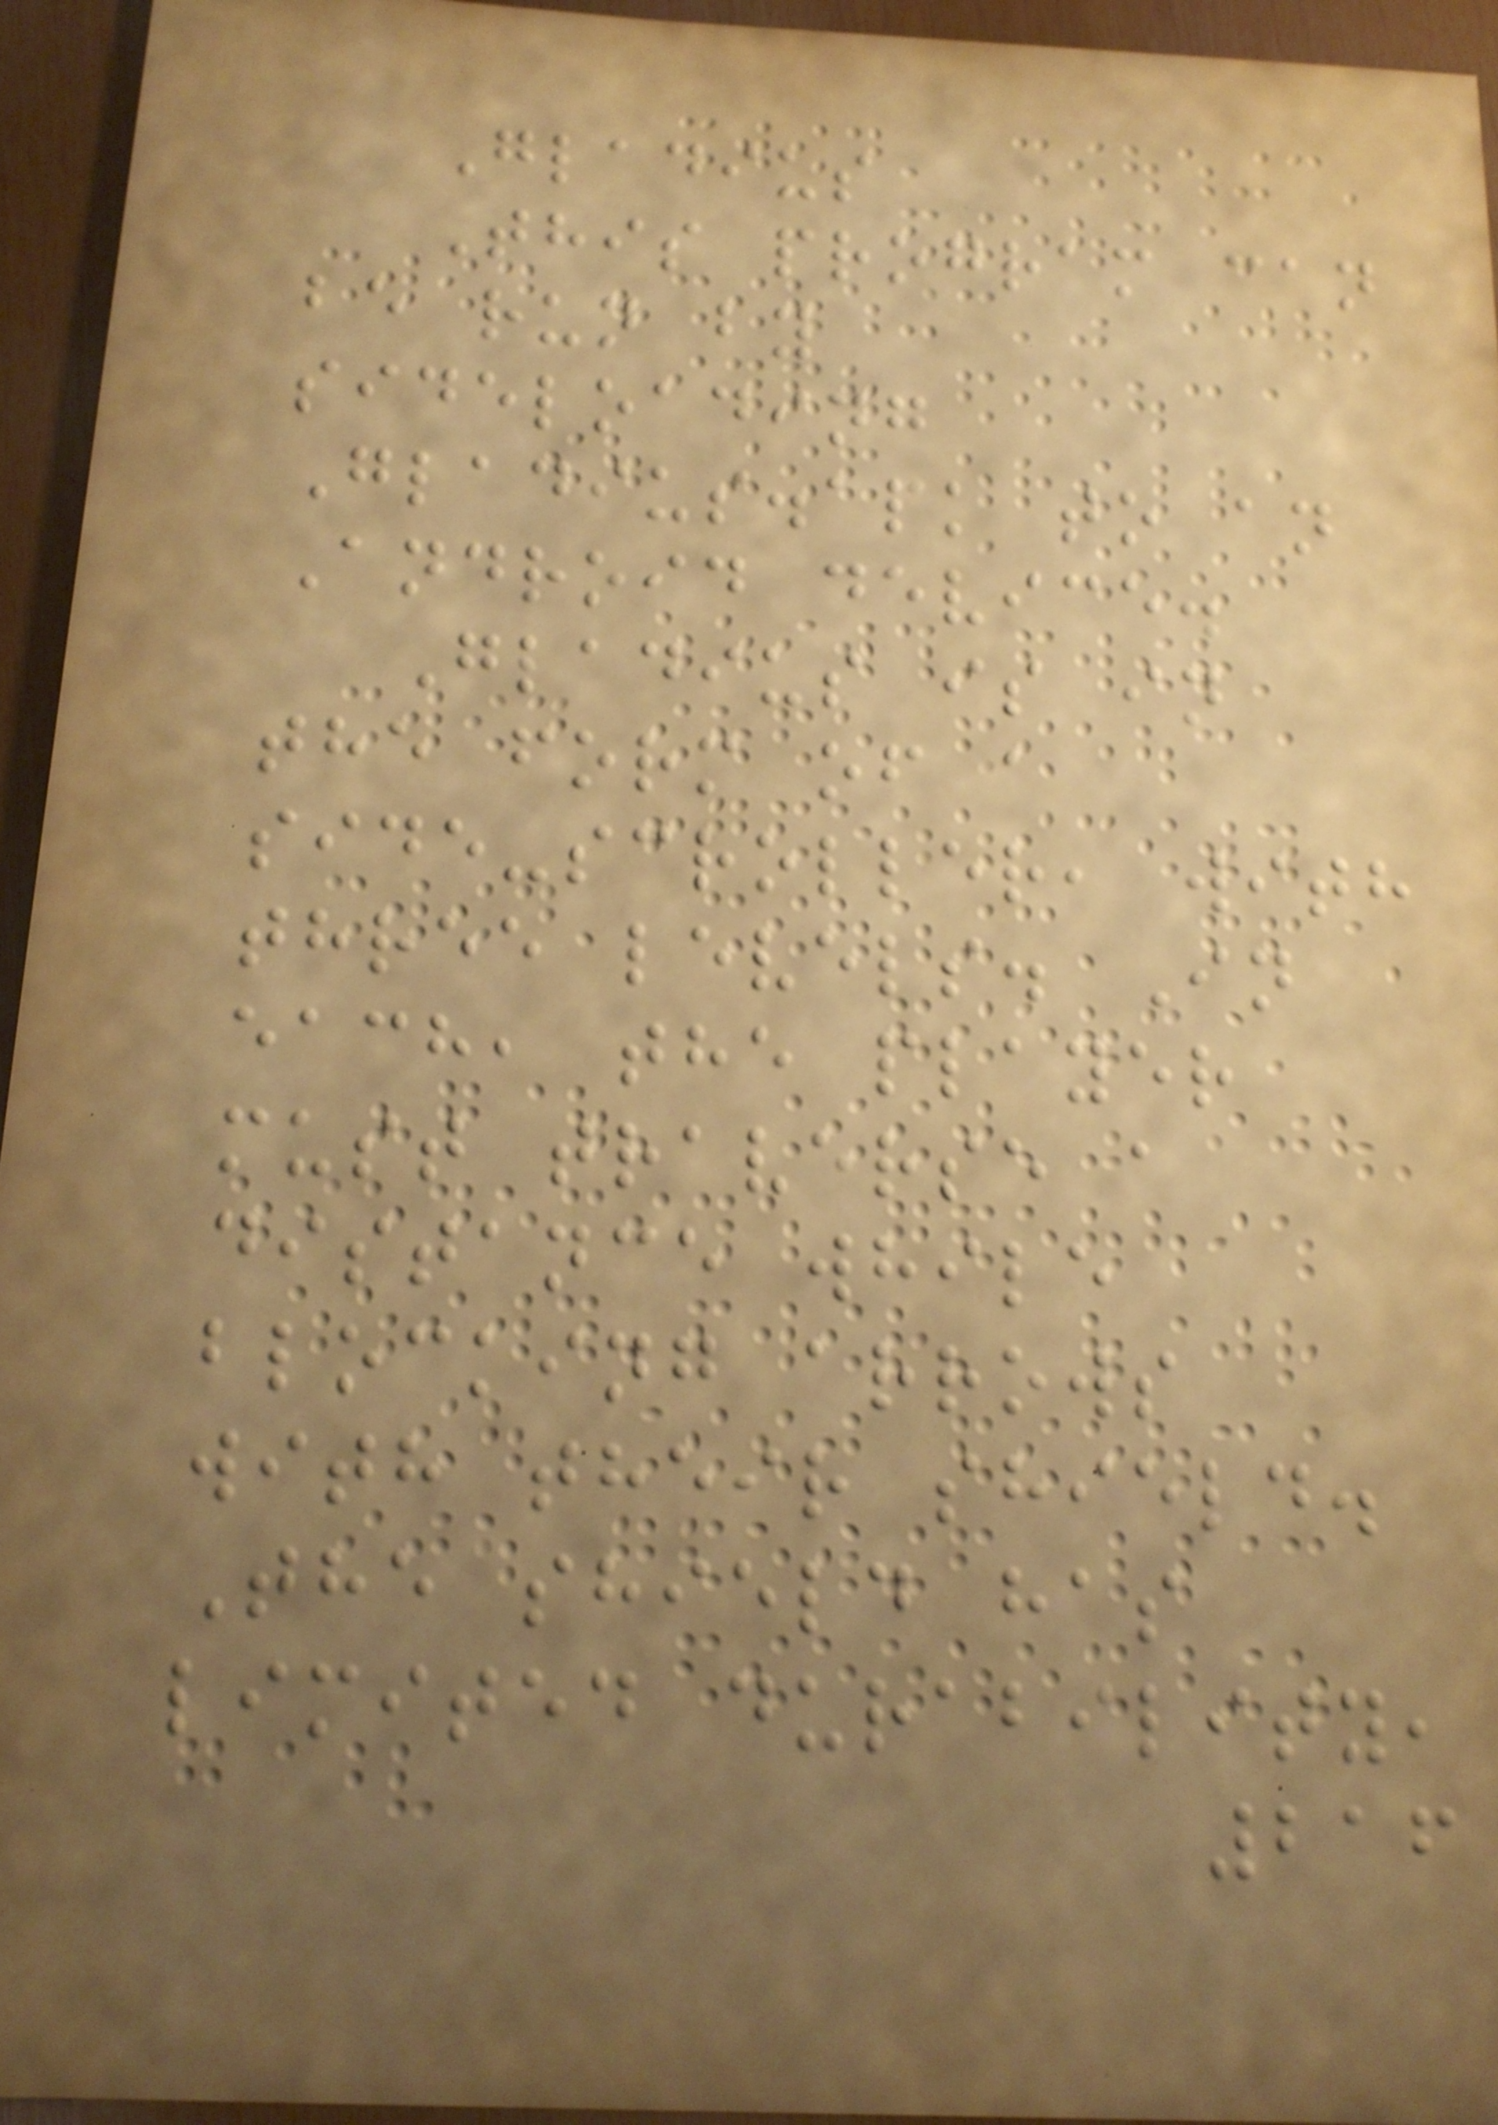Gladius
This program can
be run by
sideloading
Gladius.apk to an
Android device.
Gladius is in
the form of a
side-scroller, with
three levels. In
each, the player
must traverse a
distance while
blocking arrows
with their shield.
The shield has
limited durability,
216
